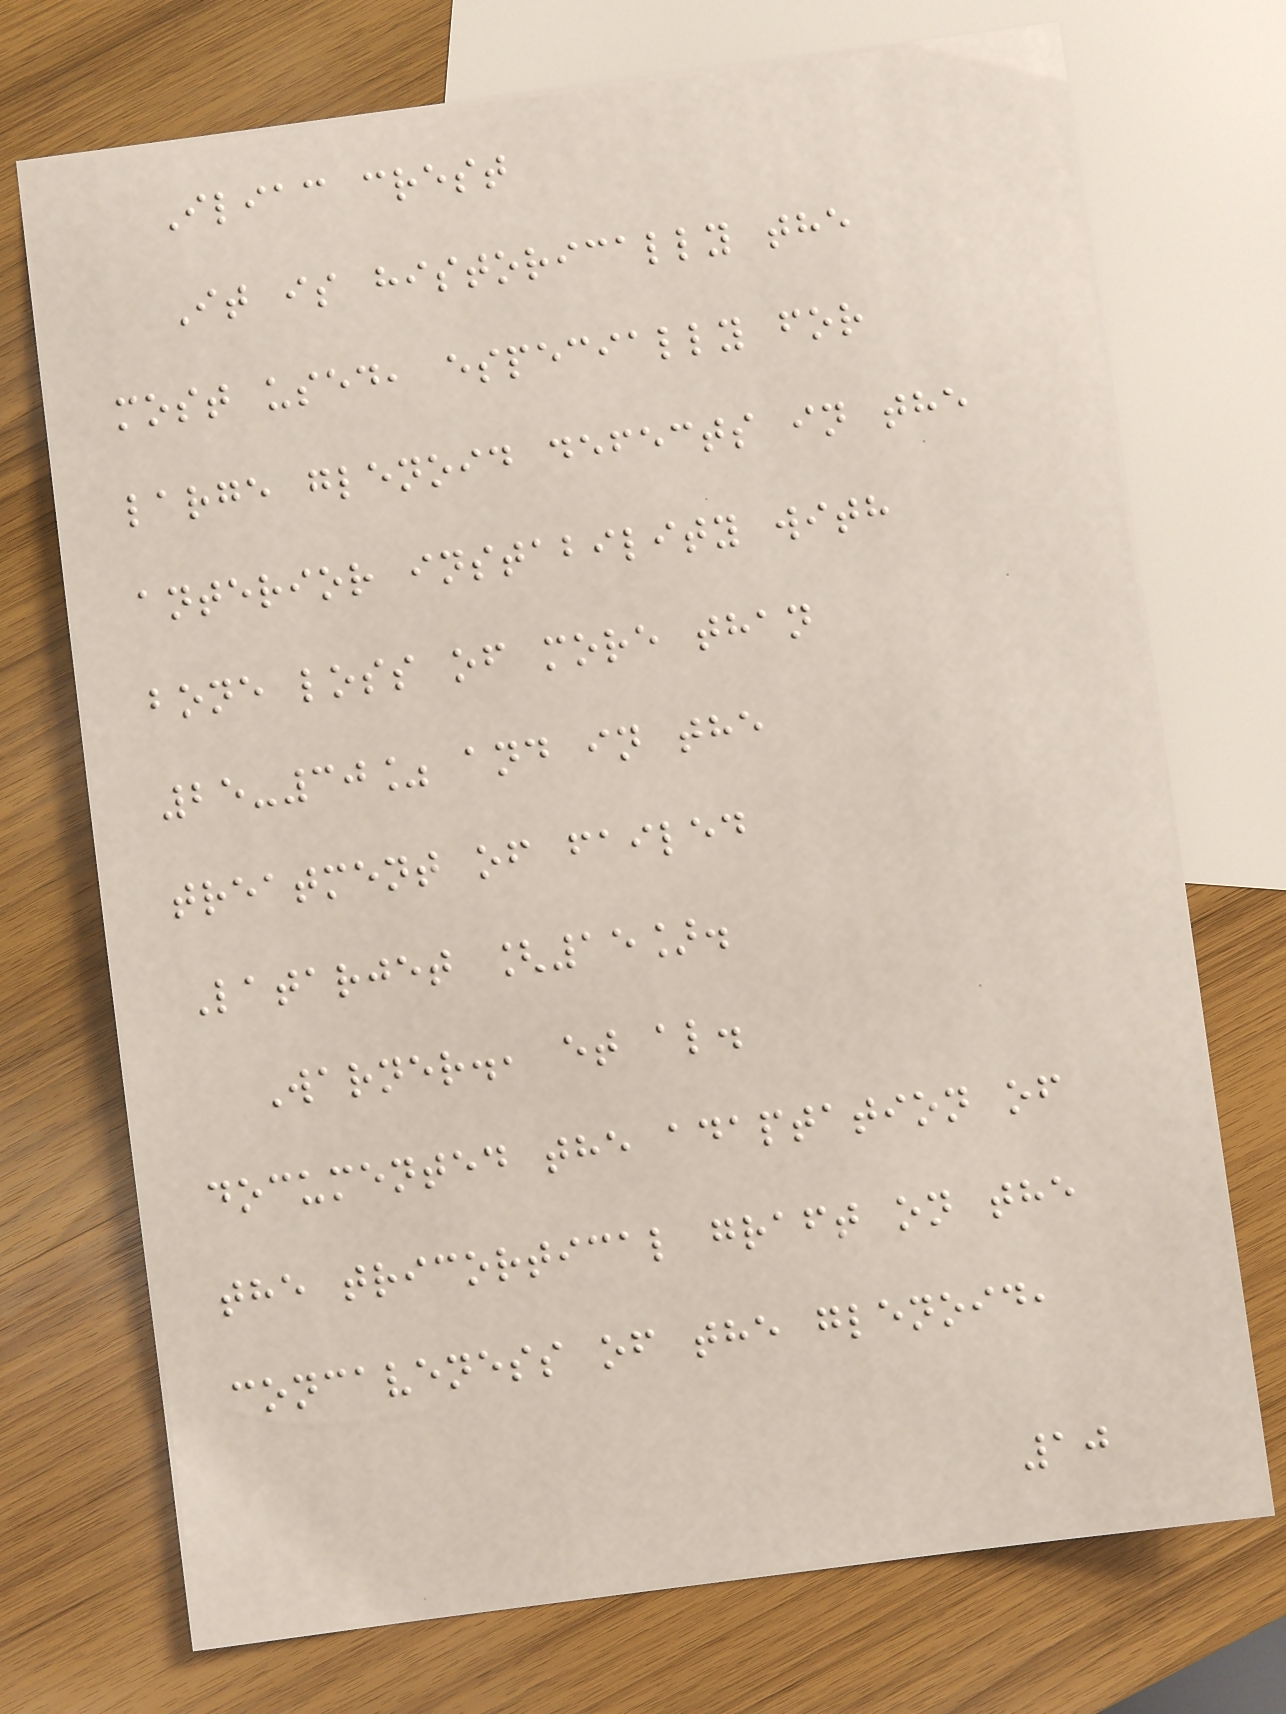Iliac crest
It is historically the
most used, especially for
large glenoid defects in the
anterior instability with
bone loss of more than
25-30% and in the
treatment of failed
Latarjet [15].
Warner., et al.
documented the adaptation of
the tricortical graft on the
concaveness of the glenoid,
10
